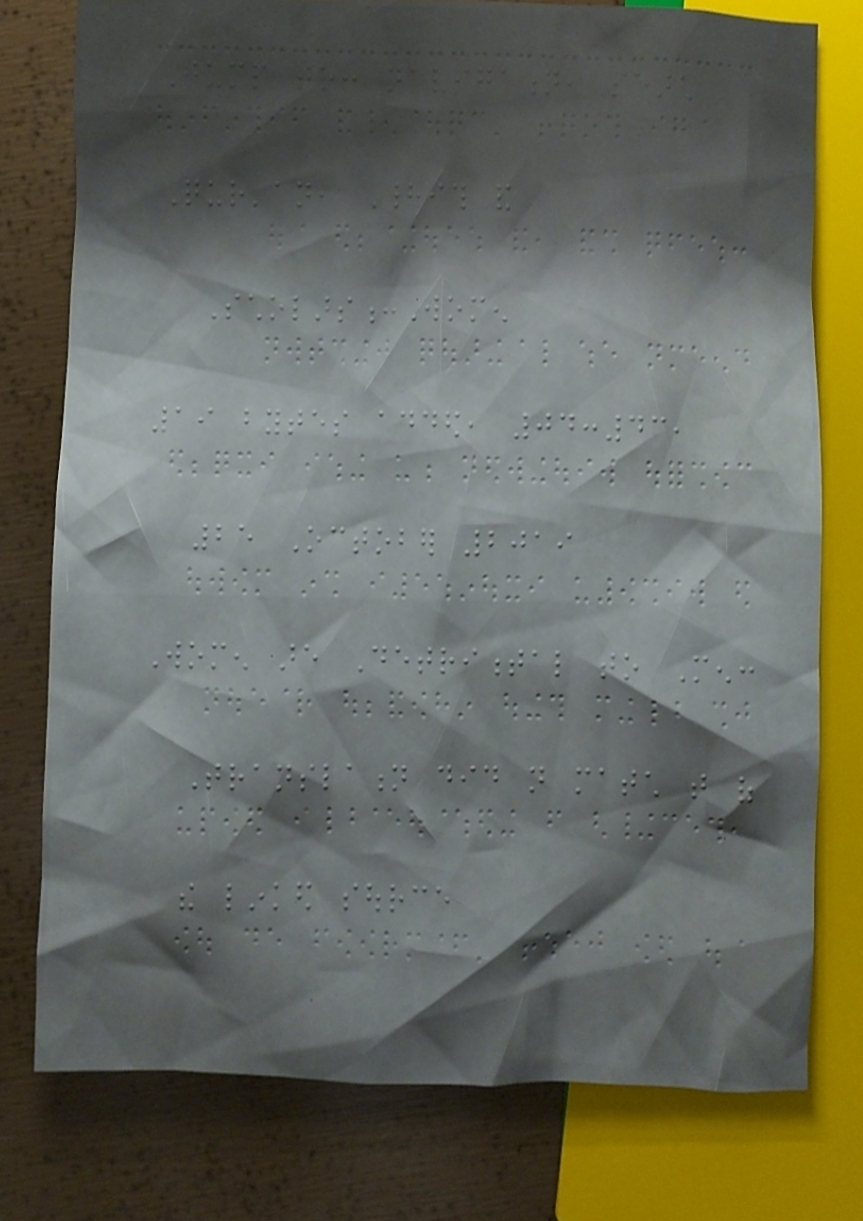Jump to: navigation, search
Qur'an, Hadith and
Scholars:Women
19 bytes added, 04:43,
25 October 2019
Women are Detrimental to Men:
Translation did not match that of
the linked source
